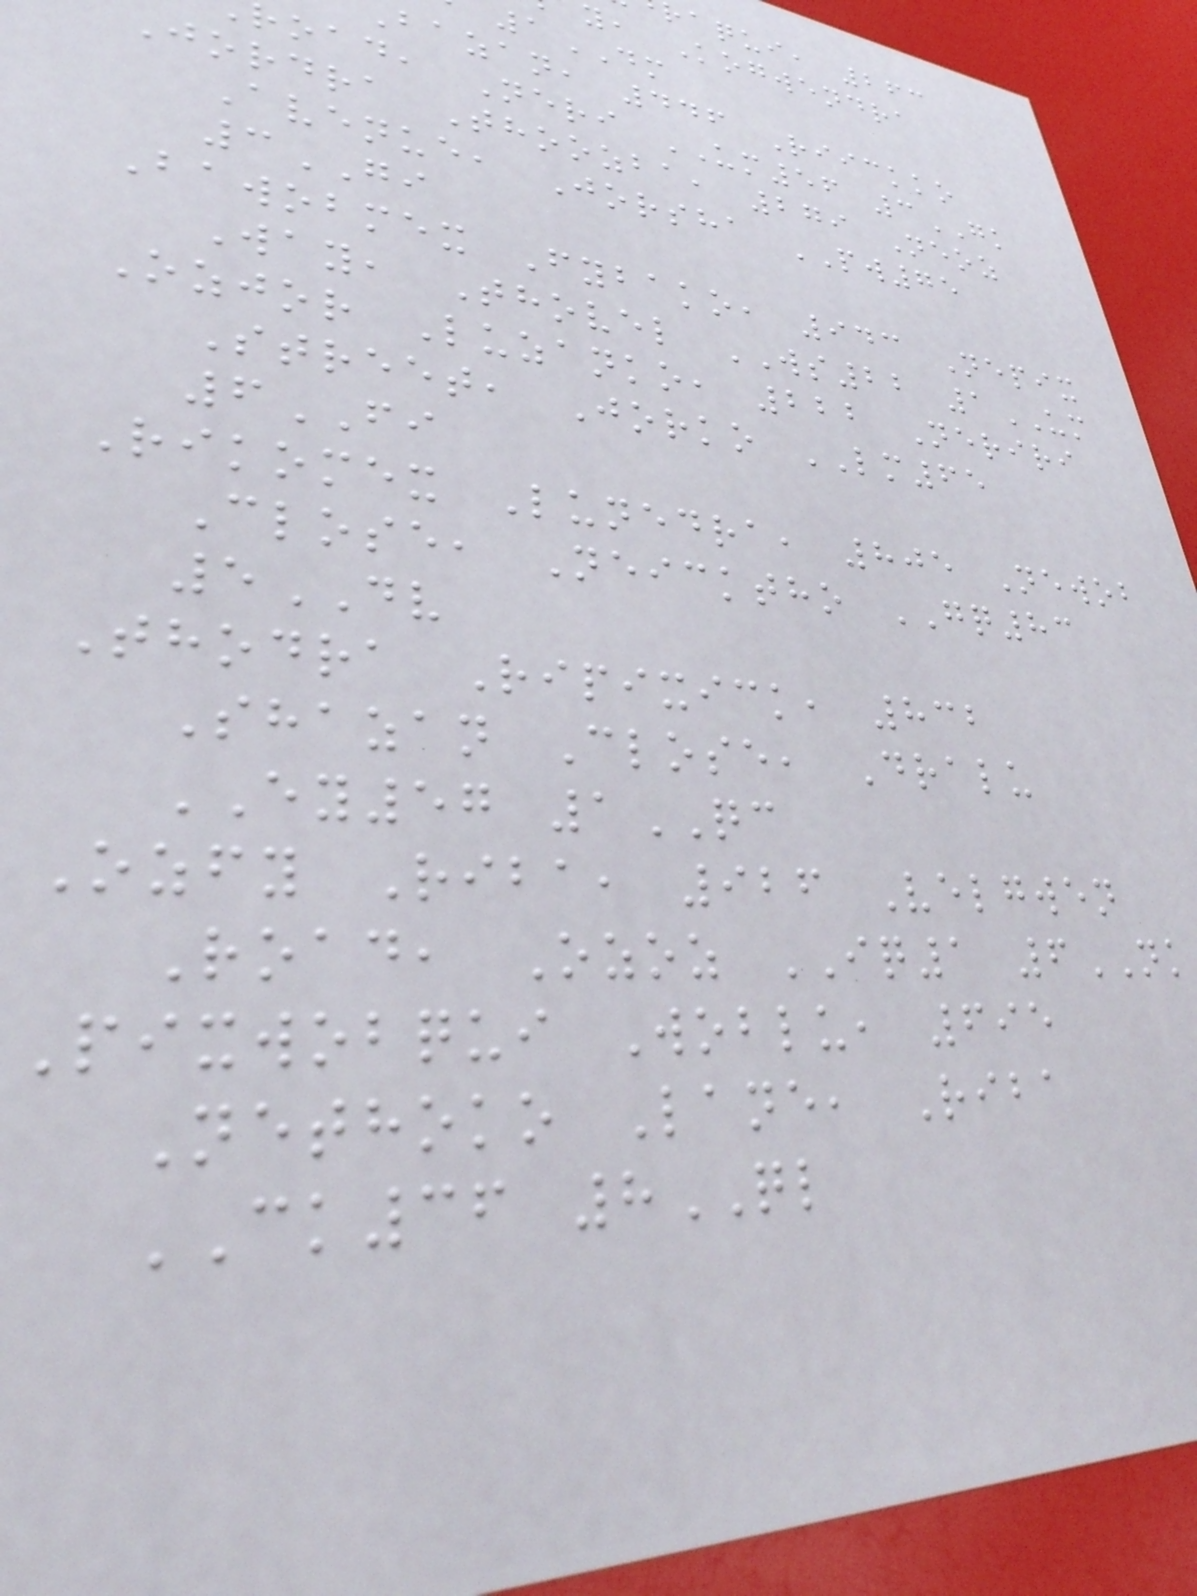aqui, 263
y, Kogwendra
1DM
bazan, 446 Riickko
oad, Neri UM56 3GK
Jordra Thoozba, 279 Neoz
Avenue, Jorsha PW75
3GI
Bawobmex Fybako, 943 Nepix
Way, Thovel WS22 1UM
Ozjor Luzanko, 222 Neriri
Street, Jorko LM65
6FI
Rikomex Lunedra, 805 Newob
Close, Neicktho GQ83
5DV
Thodra Ripixick, 832
Shazan Close, Dralu
EY57 1QC
Ozfy Riba, 926 Velgwen
Road, Ozoz IQ1 6NK
Pixwobqui Woblu, 695
Nethoko Lane, Riba
CK36 8QL
